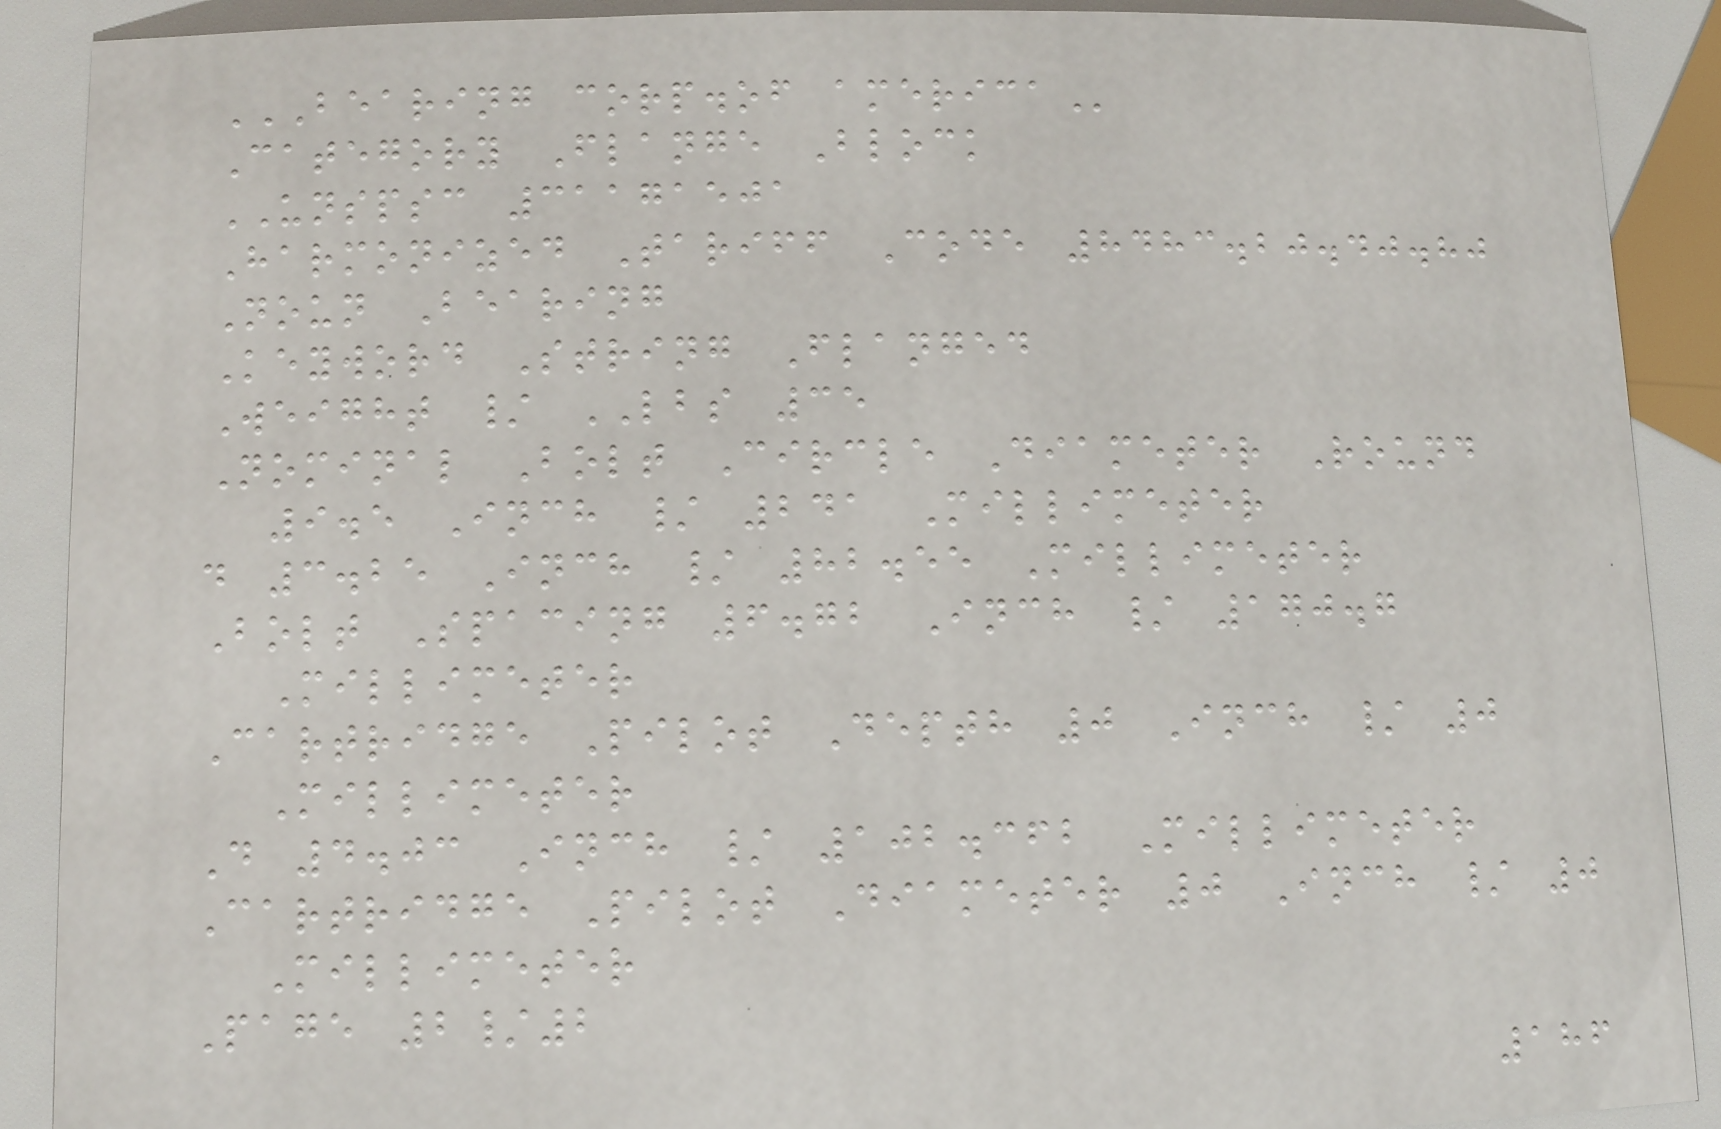BEARING CORP.OF AMERICA
Category Flange Block
UNSPSC 31171501
Harmonized Tariff Code 8483.20.40.80
Noun Bearing
Keyword String Flanged
Weight / LBS 35
Nominal Bolt Circle Diameter Round
9.5 Inch / 241 Millimeter
d 3.25 Inch / 82.55 Millimeter
Bolt Spacing 6.72 Inch / 170.7
Millimeter
Cartridge Pilot Depth 0 Inch / 0
Millimeter
D 4.03 Inch / 102.362 Millimeter
Cartridge Pilot Diameter 0 Inch / 0
Millimeter
Page 2/2
186
